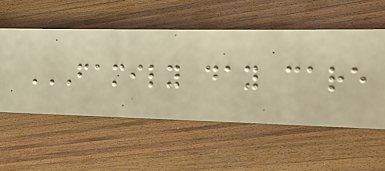FAMILY DAY CARE
